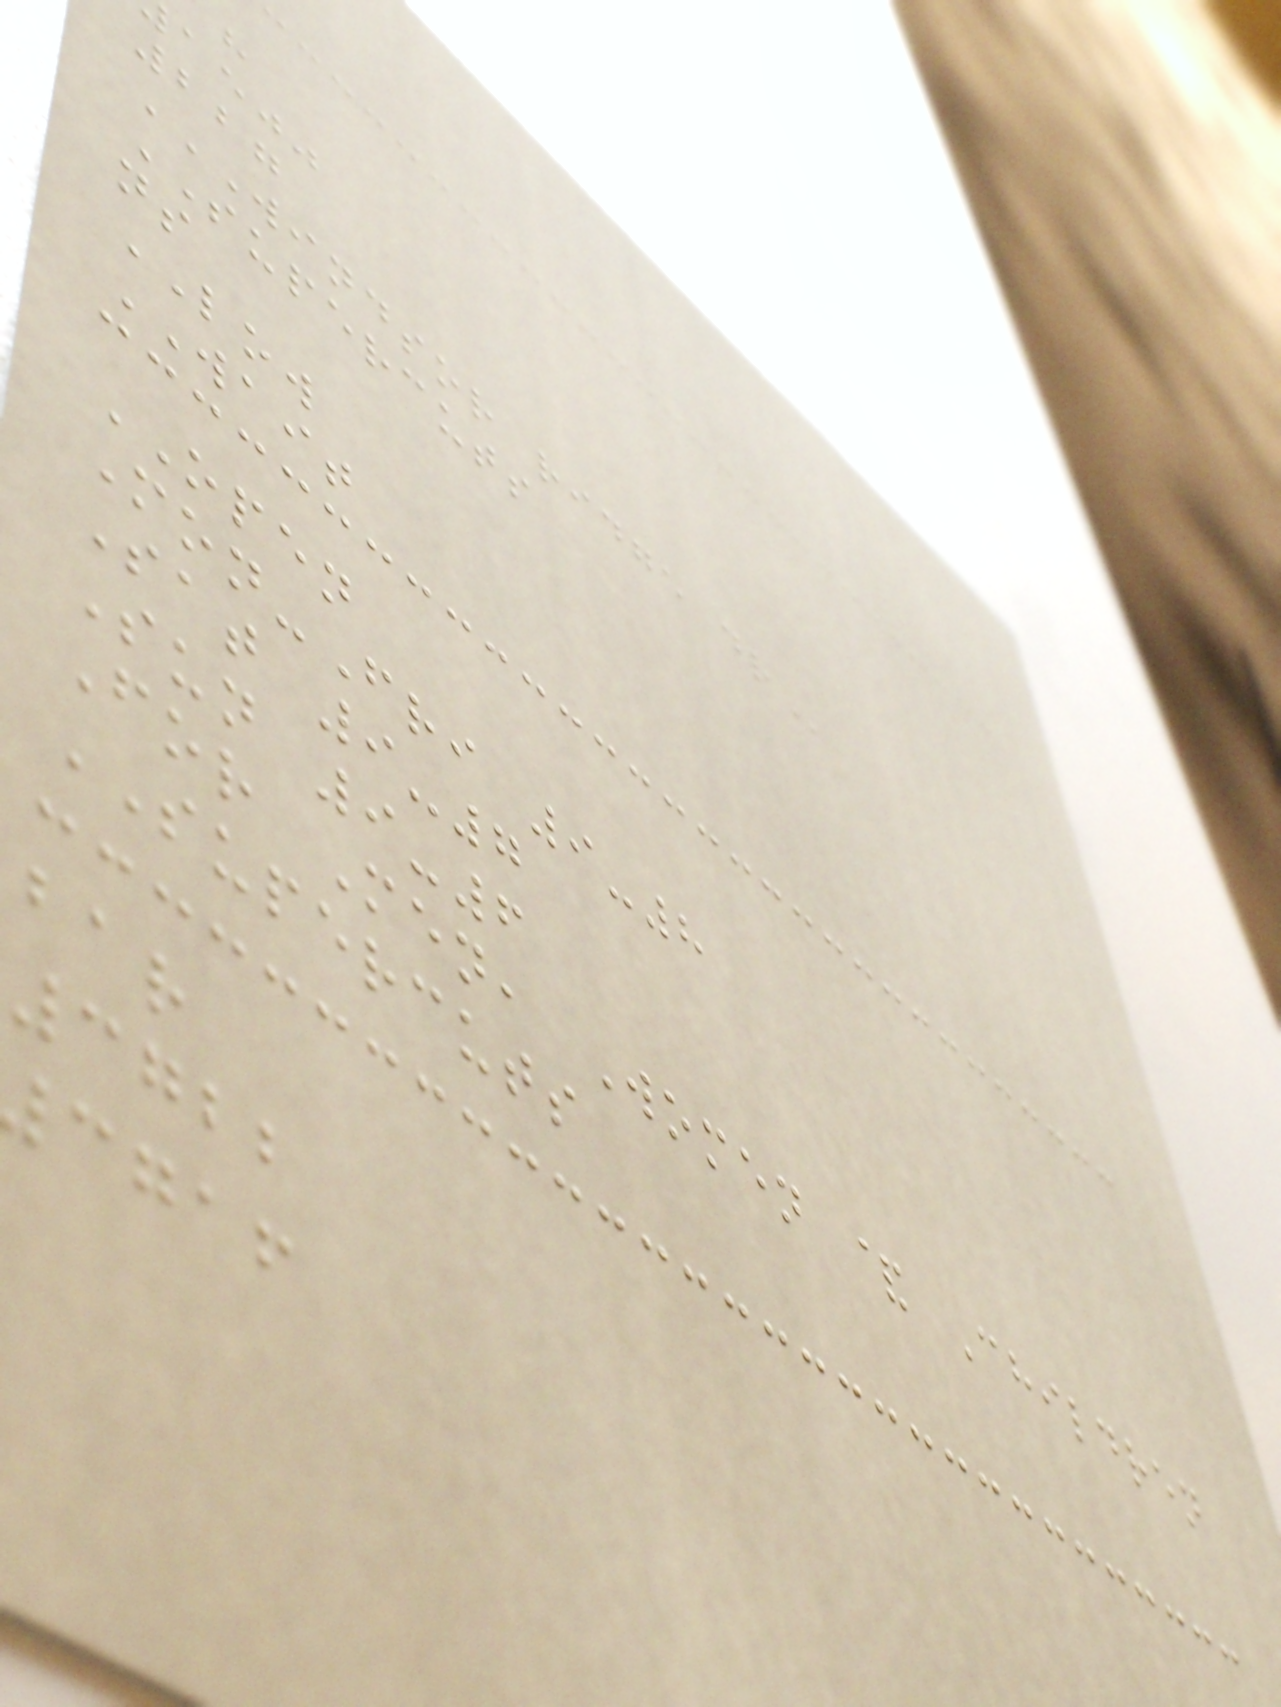aejj
227
WINDSOR RIDGE DR
SUPERCUTS
ns
LOW
WAIT
OPEN
Mon-Fri 9-8
Sat 9-7
Sun 9-6
For Men, Women & Children
SUPERCUTS
bar
3722
cgaf
